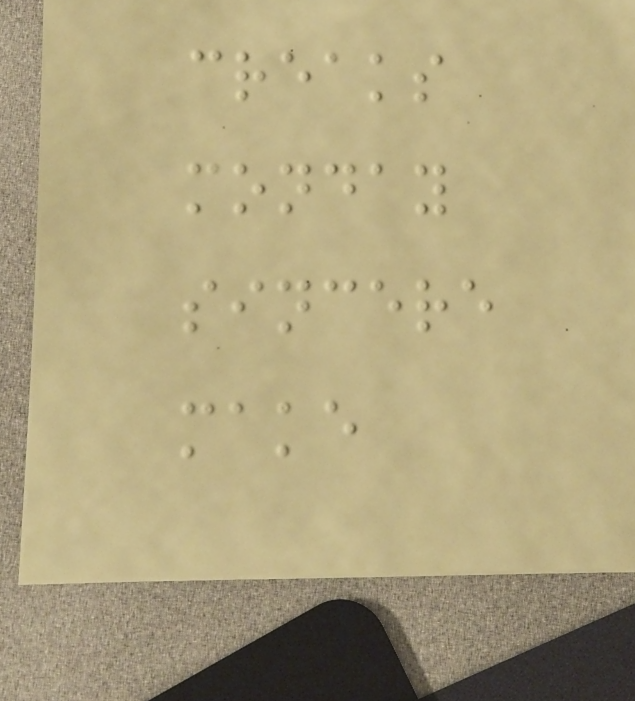creaks
monday
sincere
make
